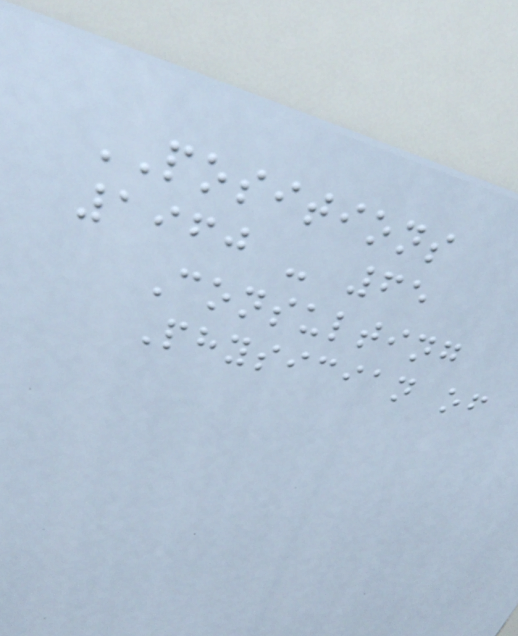POSITIONS
1960 - 65
Consulting
Physician of
